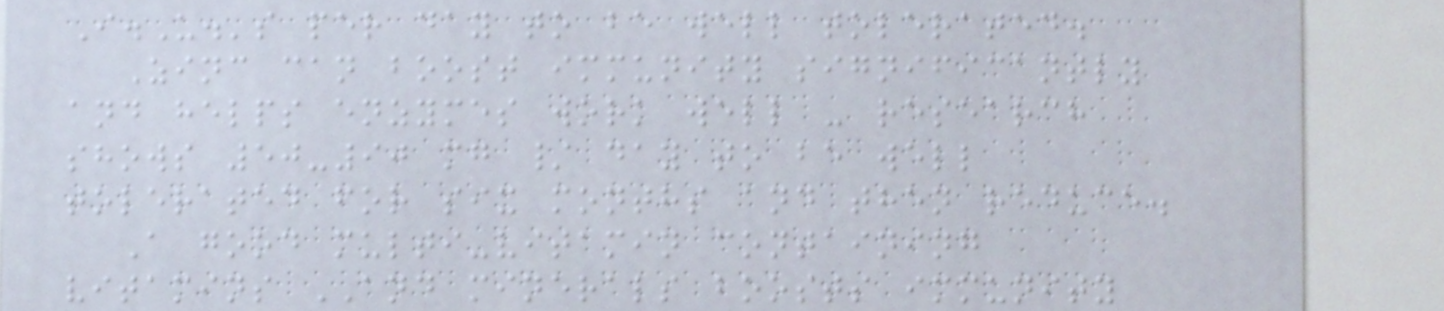I.U.'s per day to be well tolerated.
Zinc can boost immunity significantly
and helps enzymes work well - research
shows 50-90 mg / day to be well
tolerated for six months and then reduce.
A good multi-vitamin containing
vitamins AND minerals boosts immunity
